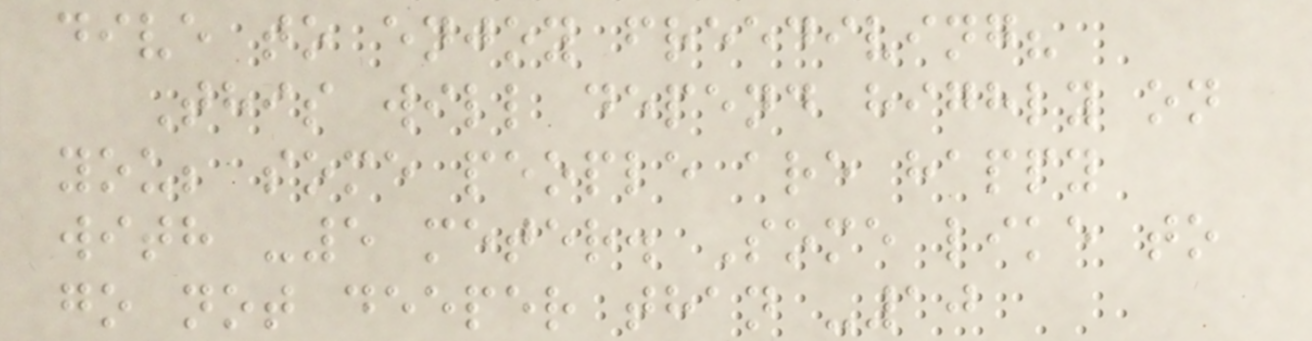dive to enjoy freediving?
This will depend highly on
you; some people are happy
with -5 meter. Some like to
go not deeper than -10
